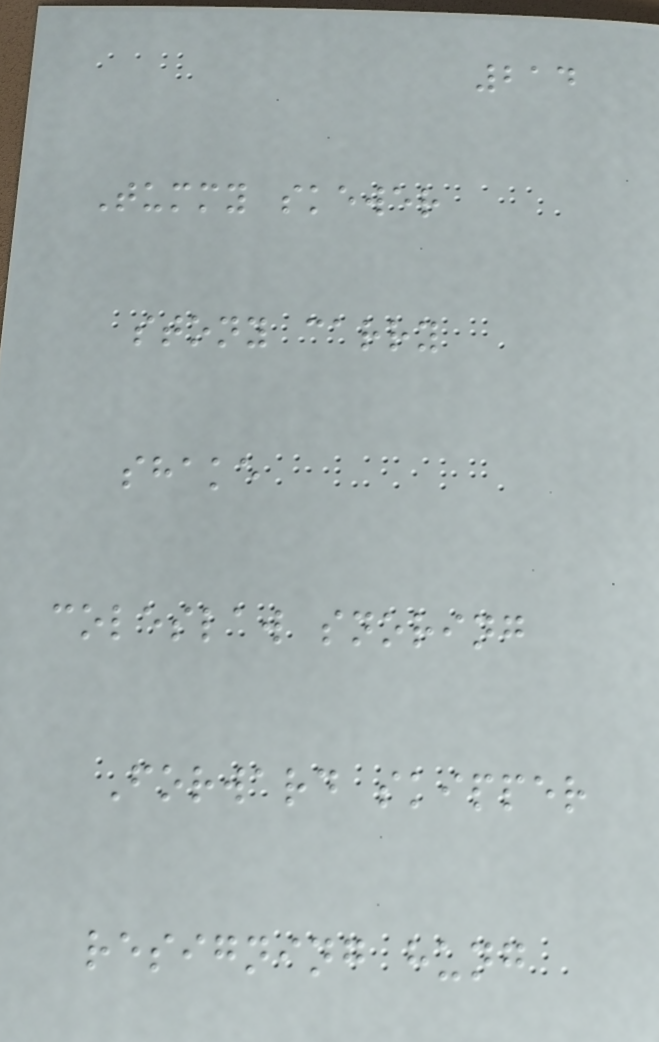214
Tummy skewer
stony carry
shake
coleslaw snoring
Forward skipper
resigning hung
